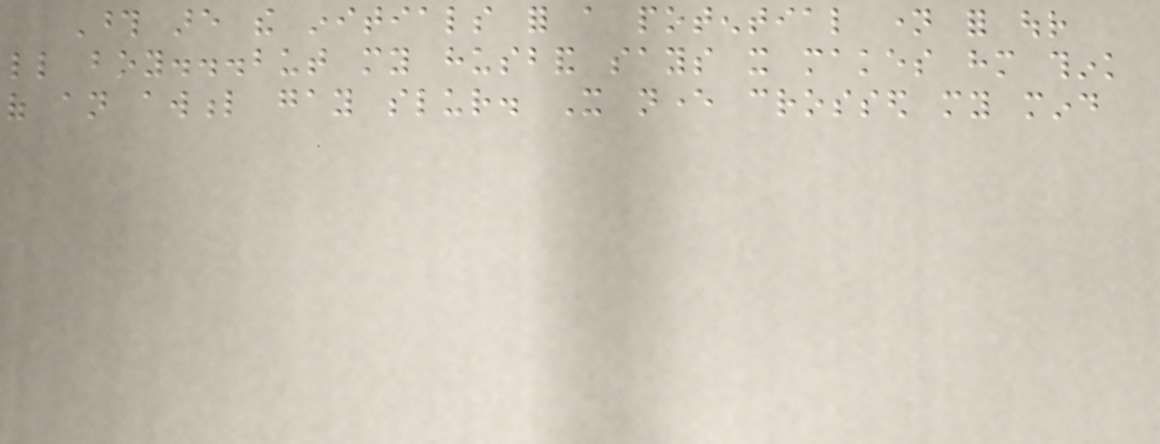Those are the initials for a potential name for our
little boy...but my husband says it makes him think
of an awful gay slur. It never crossed my mind
